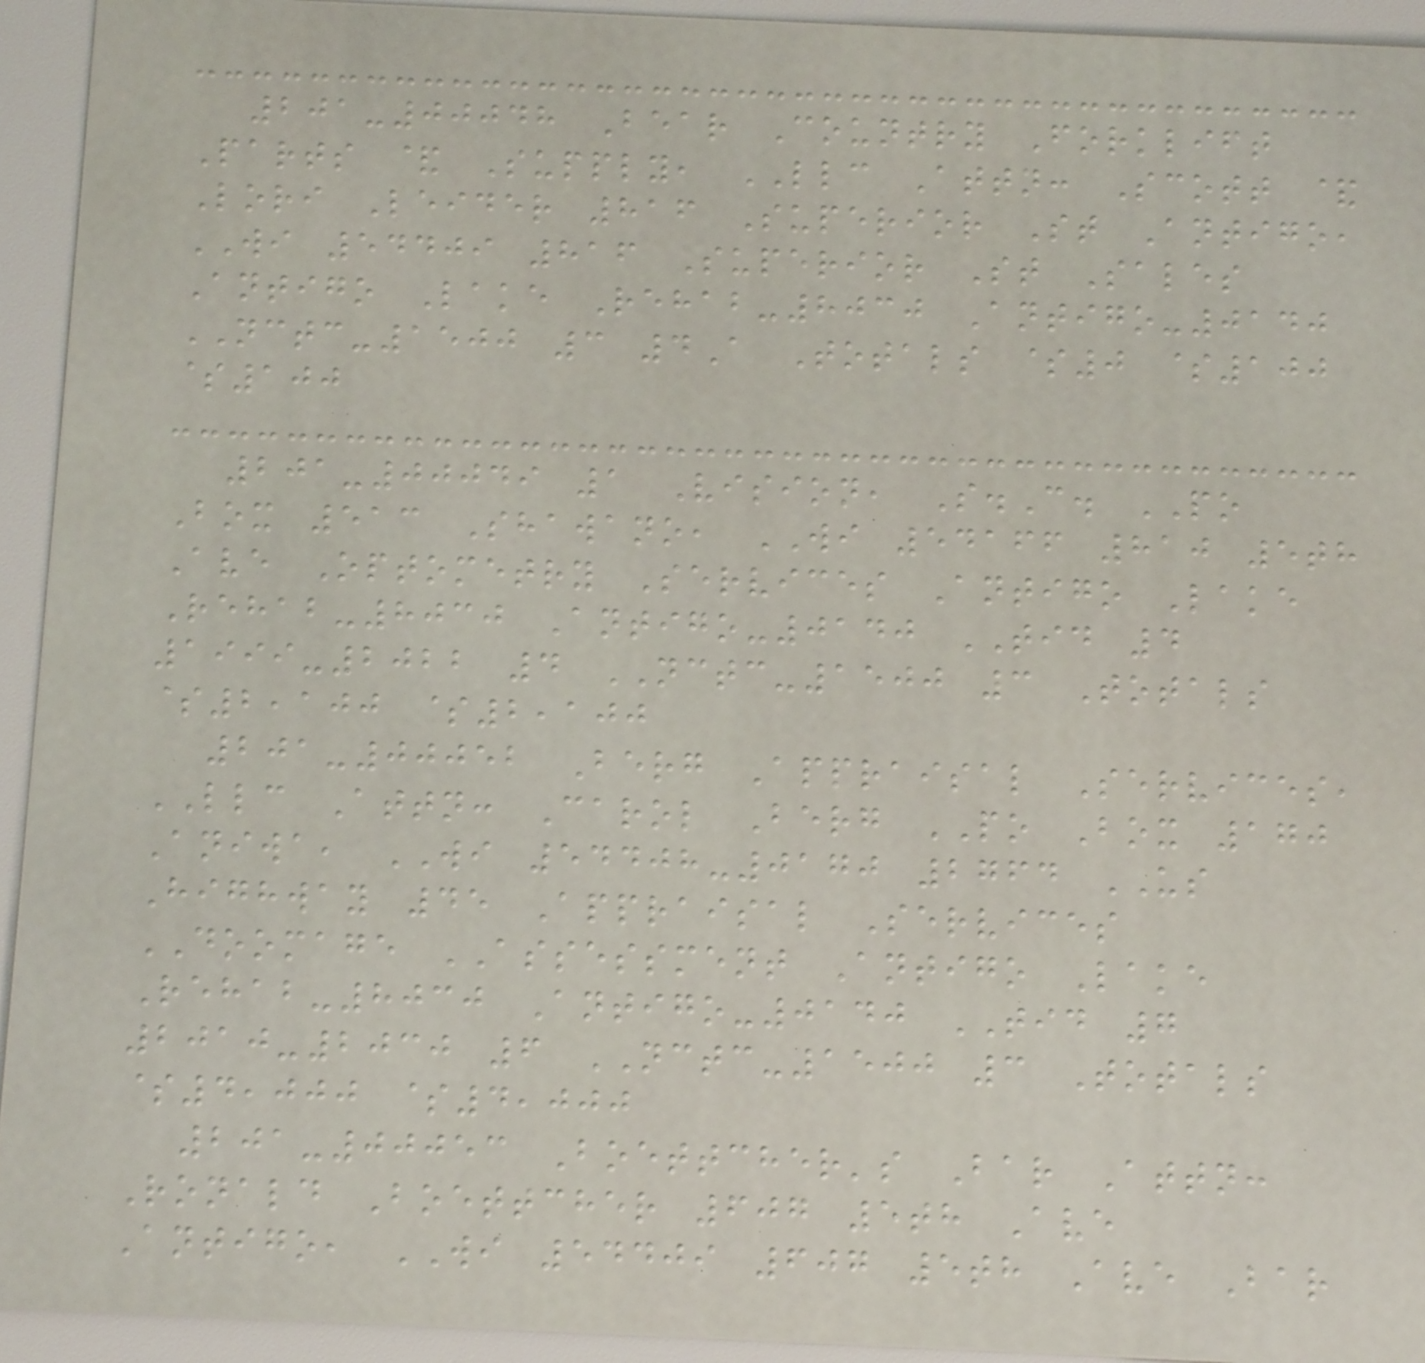201-00048 Bear Country Forklift
Parts & Supply, LLC Attn: Scott &
Lori Leider 816 Superior St Antigo,
WI 54409 816 Superior St Sales
Antigo Lake Rehab-8030 Antigo-0140
NCTC-1500 3 4A Totals $0 $100
$100
201-00049 1 Vision, S.C. PO
Box 513 Shawano, WI 54166 810 5th
Ave Optometry Services Antigo Lake
Rehab-8030 Antigo-0140 TID 4
1999-2022 4 NCTC-1500 3 Totals
$2,100 $2,100
201-00052 Berg Appraisal Services,
LLC Attn: Carol Berg PO Box 170
Aniwa, WI 54408-0170 2764 US
Highway 45 Appraisal Services
DOOMAGE ASSESSMENT Antigo Lake
Rehab-8030 Antigo-0140 TID 7
2010-2030 6 NCTC-1500 3 Totals
$4,000 $4,000
201-00053 Boettcher's Bar Attn:
Ronald Boettcher 607 5th Ave
Antigo, WI 54409 607 5th Ave Bar
